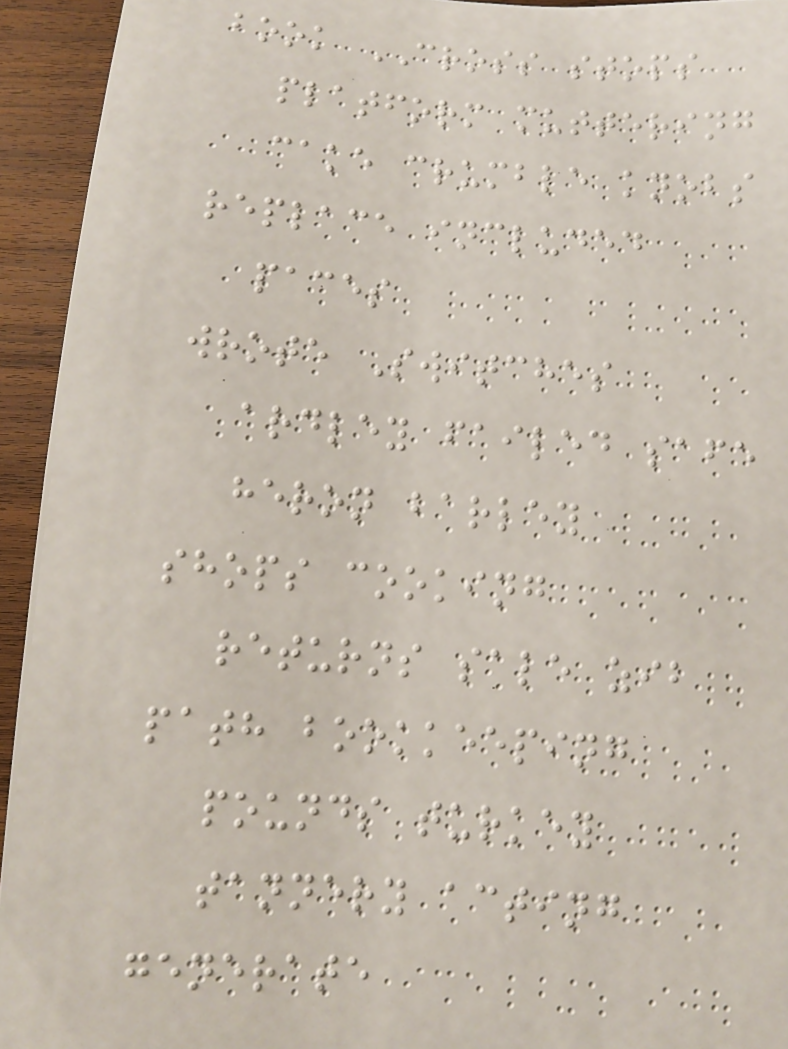book CROSS stops
platform muttering
cake crumble knobs
replace included
paces
wrote Switches
ardley failed safe
heron barley
shops cooking
returns sale zib
path bookkeeping
pounds turkey
tannery acting
generate
